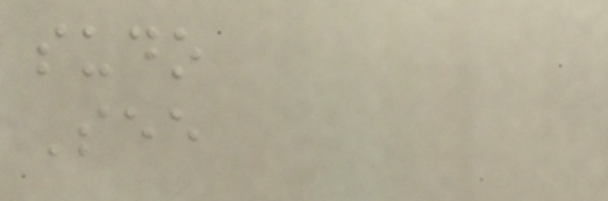sudo
See
